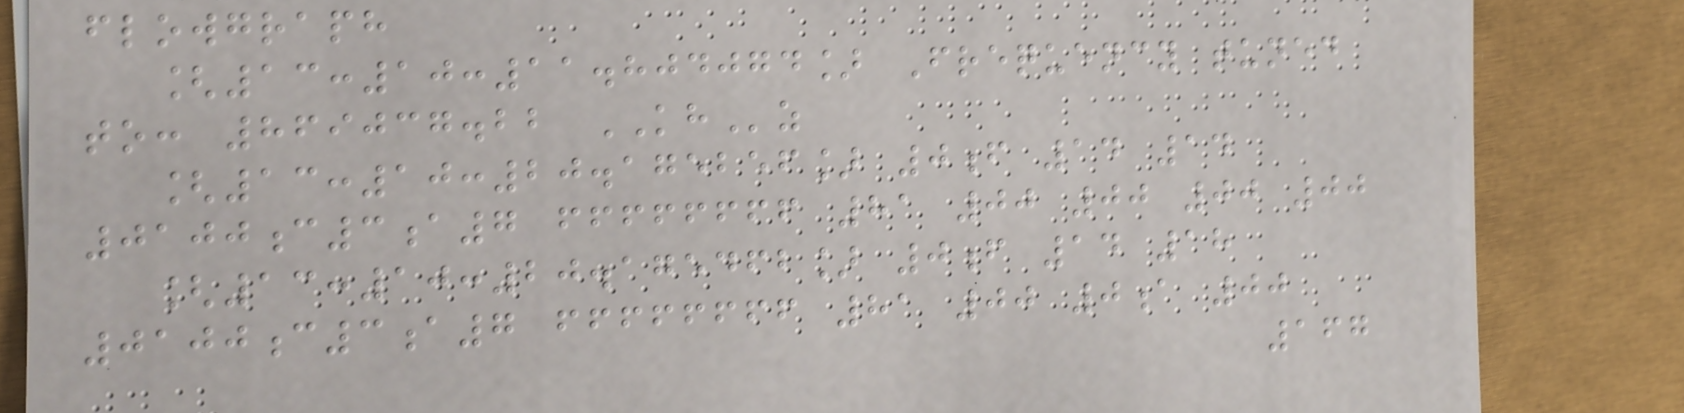flowgraph
[13:10:11.804074] Frequency tuned
to: 869037.22 KHz
[13:10:20.175256] 0f 14 14
0100c3a7 ffffffff 81 00 00 00 00
[13:10:20.175462] 0f 14 18
0100c3a7 ffffffff 81 00 0a 00
167
